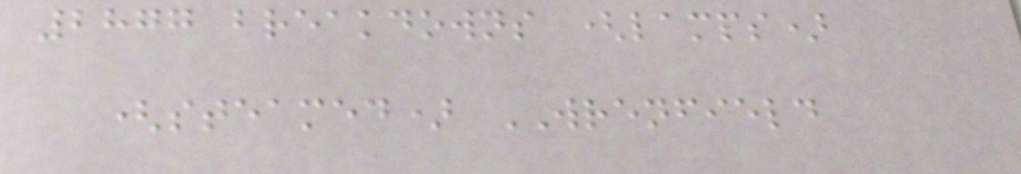2877 breakdowns (lamps)
(steamed) WRENFIELD
